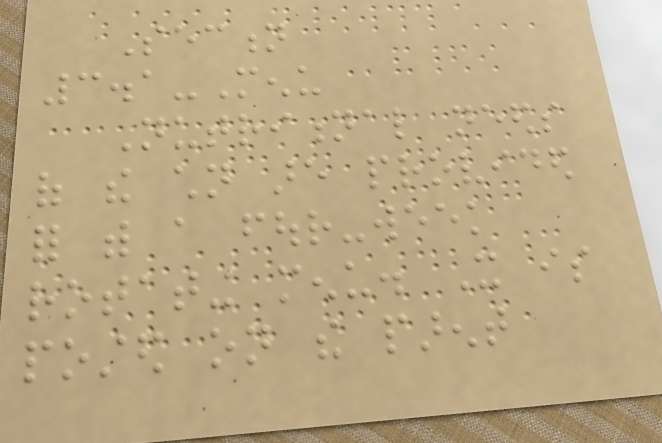Section
3.1-Menu
Nutritional needs
of the children are provided
for with a four-week
rotating menu. It is
posted on the parent
